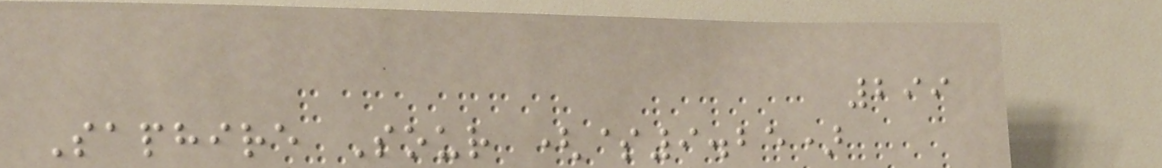299
Saphire Sour ($9.25)
